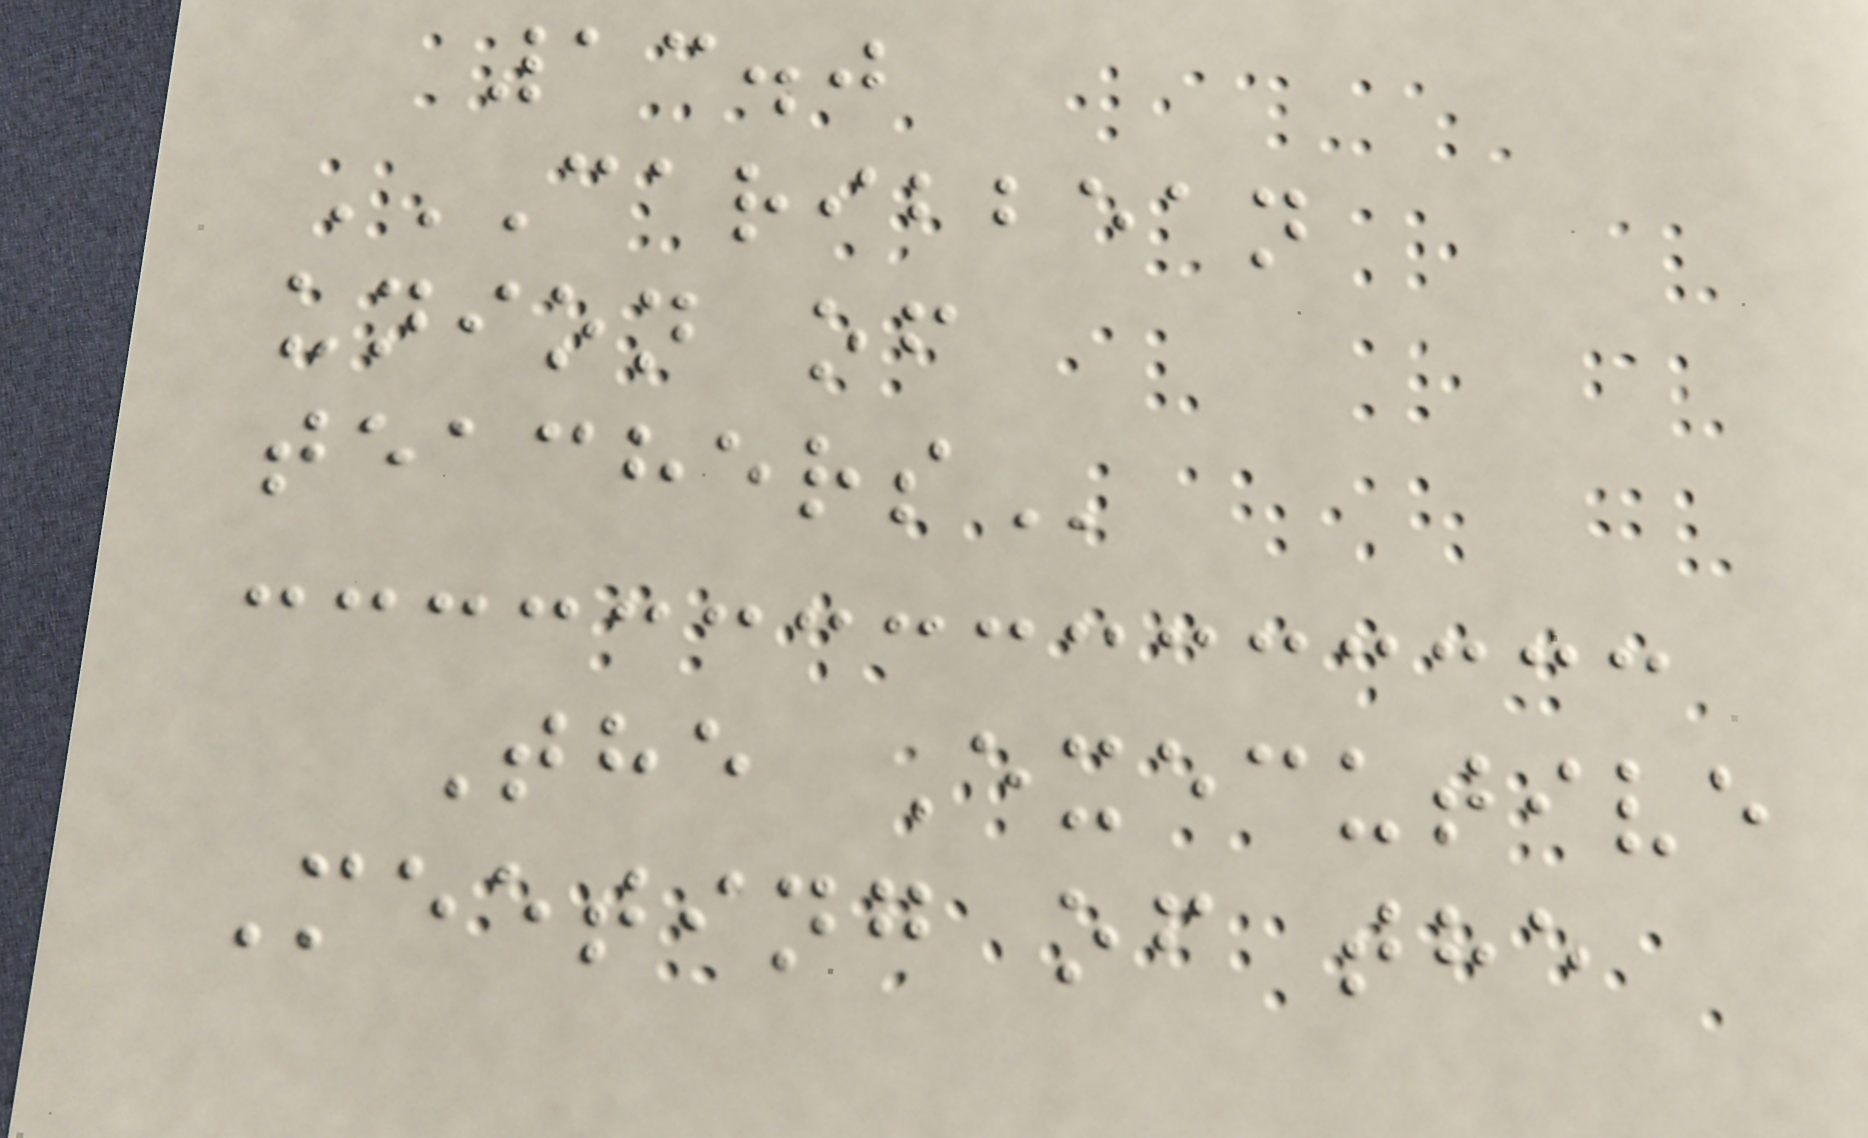13.0
CARIBBEAN
UNION OF
TEACHERS
The Executive
Meeting of the
